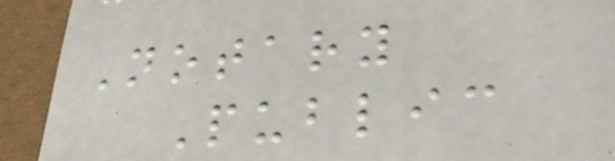Notary
Public
